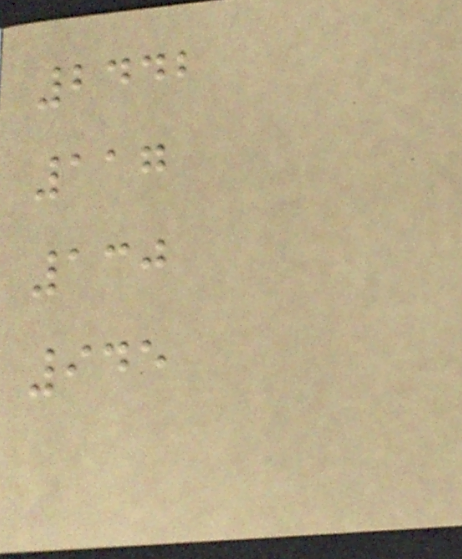2442
117
130
945
